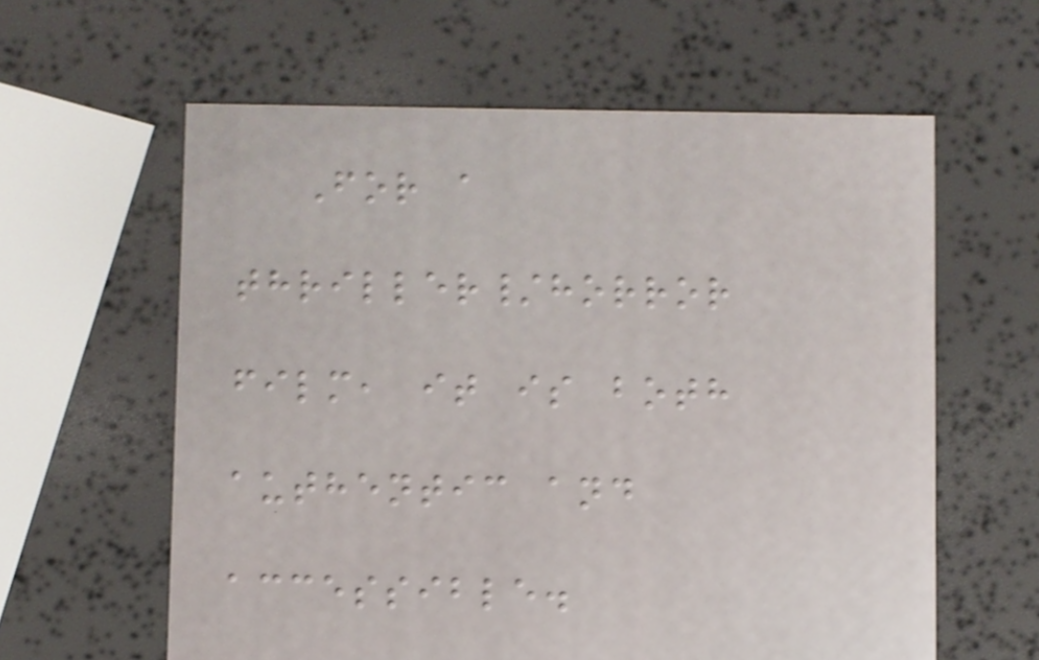For a
thriller/horror
film, it is both
authentic and
accessible.
